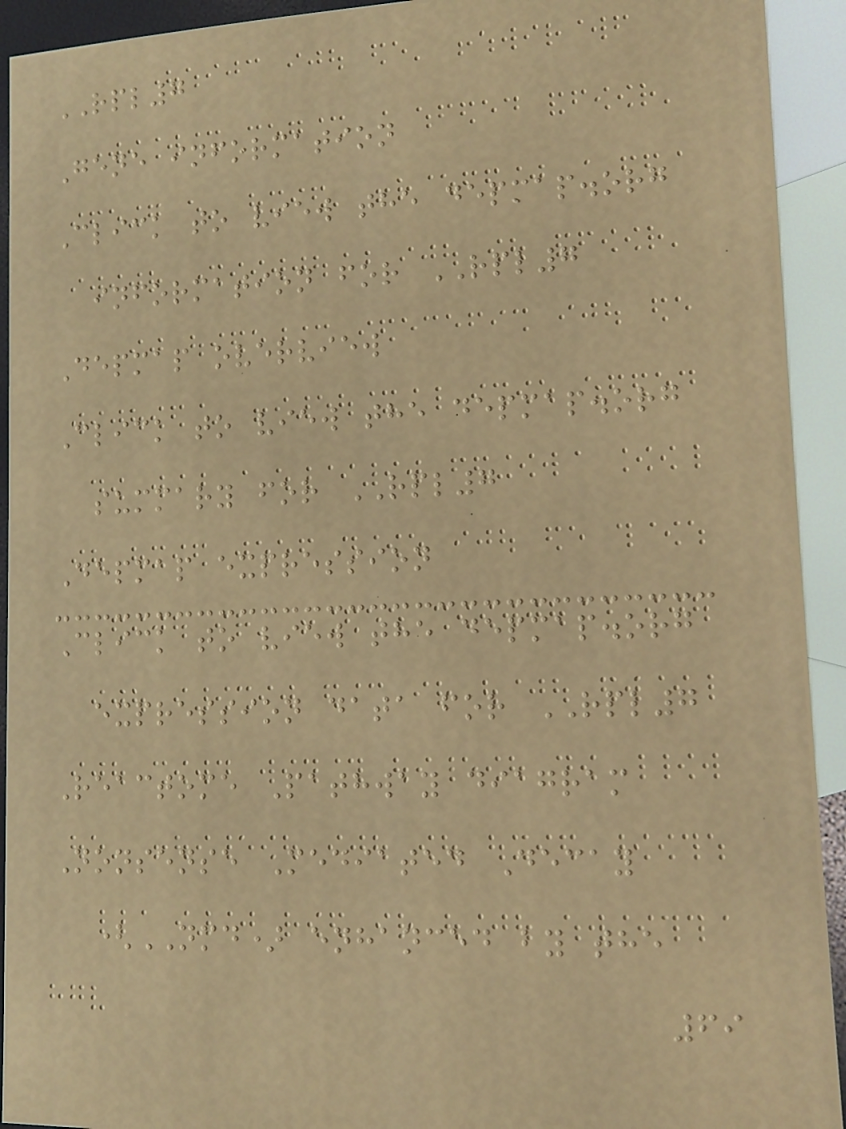RPL7
Gene information
Click to view the depmap.org
information for RPL7
Depmap overview
Click to view the depmap.org
summary for RPL7
Depmap expression
Click to view the depmap.org
expression data for RPL7
Reactome Pathway diagram
Nonsense Mediated Decay
(NMD) enhanced by the
69
